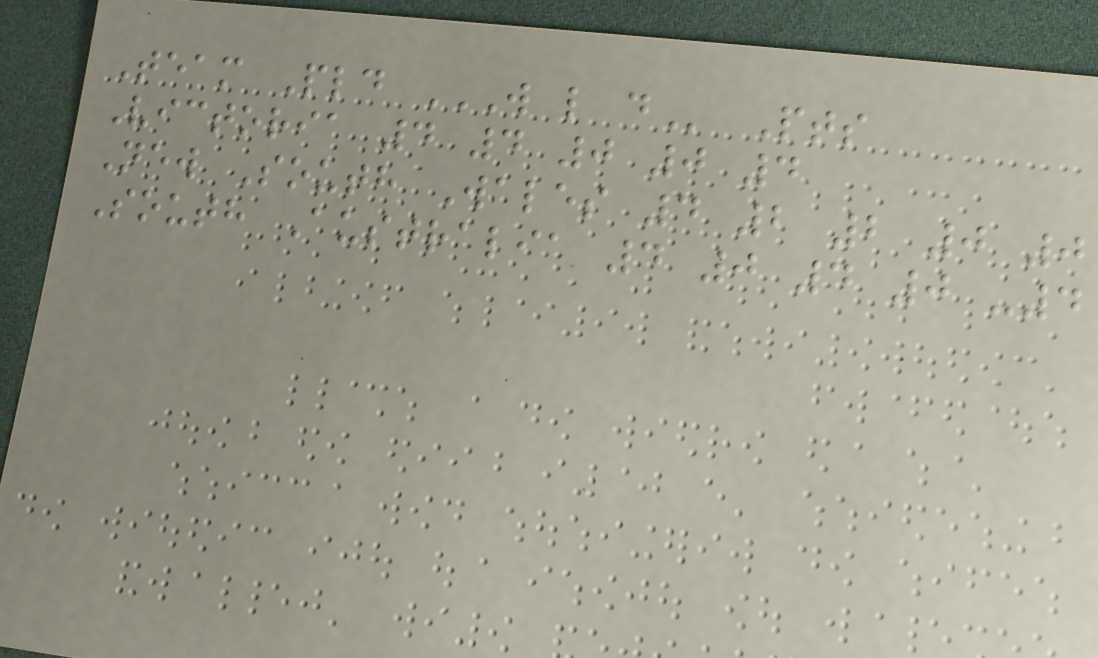Team Pld W L D Pts
Victoria 4 4 0 0 4
New South Wales 4 2 2 0 0
South Australia 4 0 4 0 -4
